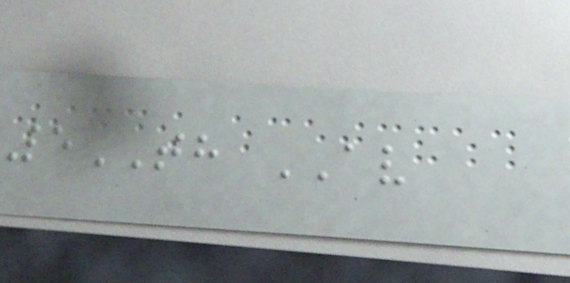5TH AV
